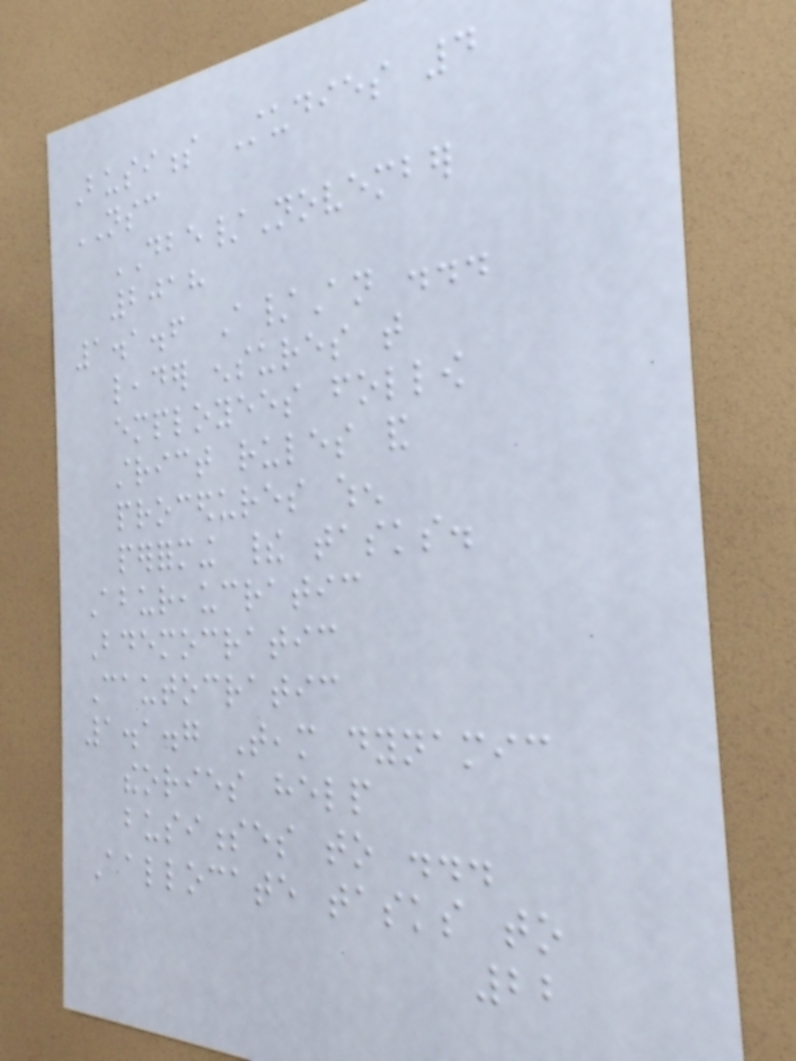Business Studies 4
NSC
DBE/November
2018
1.1.6 A/An ...
leader ensures that
employees follow
strict rules and
procedures when
performing their tasks.
Abureaucratic
Bdemocratic
Cautocratic
1.1.7 Team dynamic
theories help
businesses to ...
Aallocate tasks to
22
